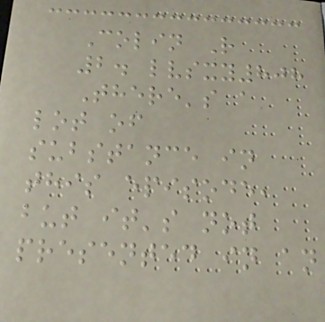Colin R
2. lvsxy808
There's a
lot of
substance in
this episode,
but it's not
presented in an
